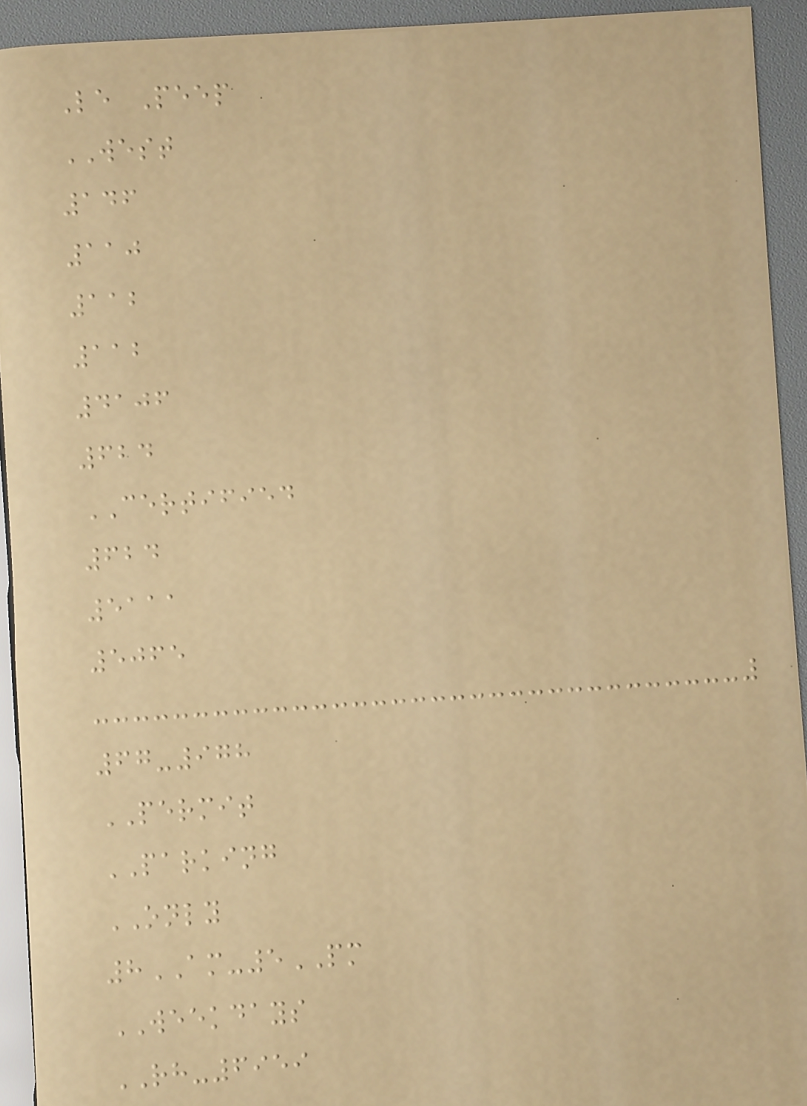Le Peep
WEST
146
110
112
112
4106
624
CERTIFIED
624
5111
5065
67-978
PERMIT
PARKING
ONLY
8AM-5PM
WEEKDAYS
RH-6959
